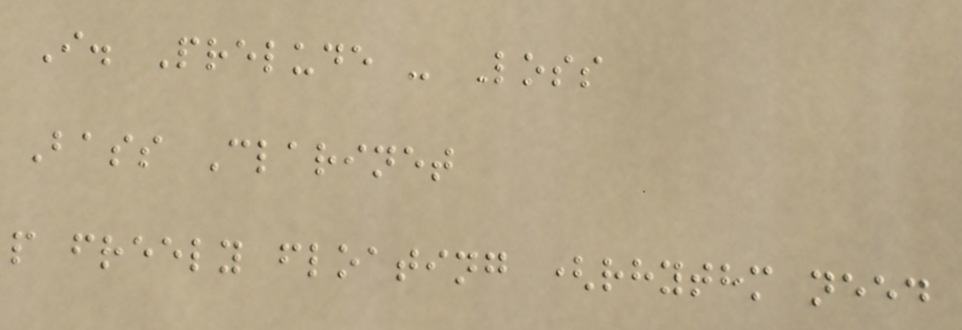I. Prelude - Loss
Bass Clarinet
p freely floating (rhythm need
